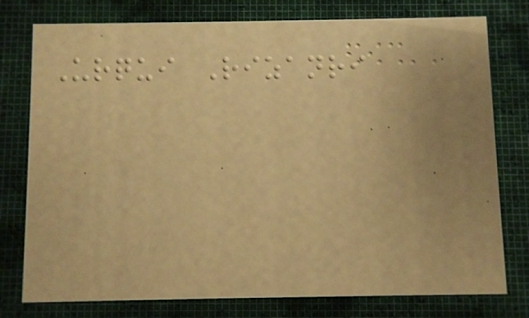Urqui Rizanri
